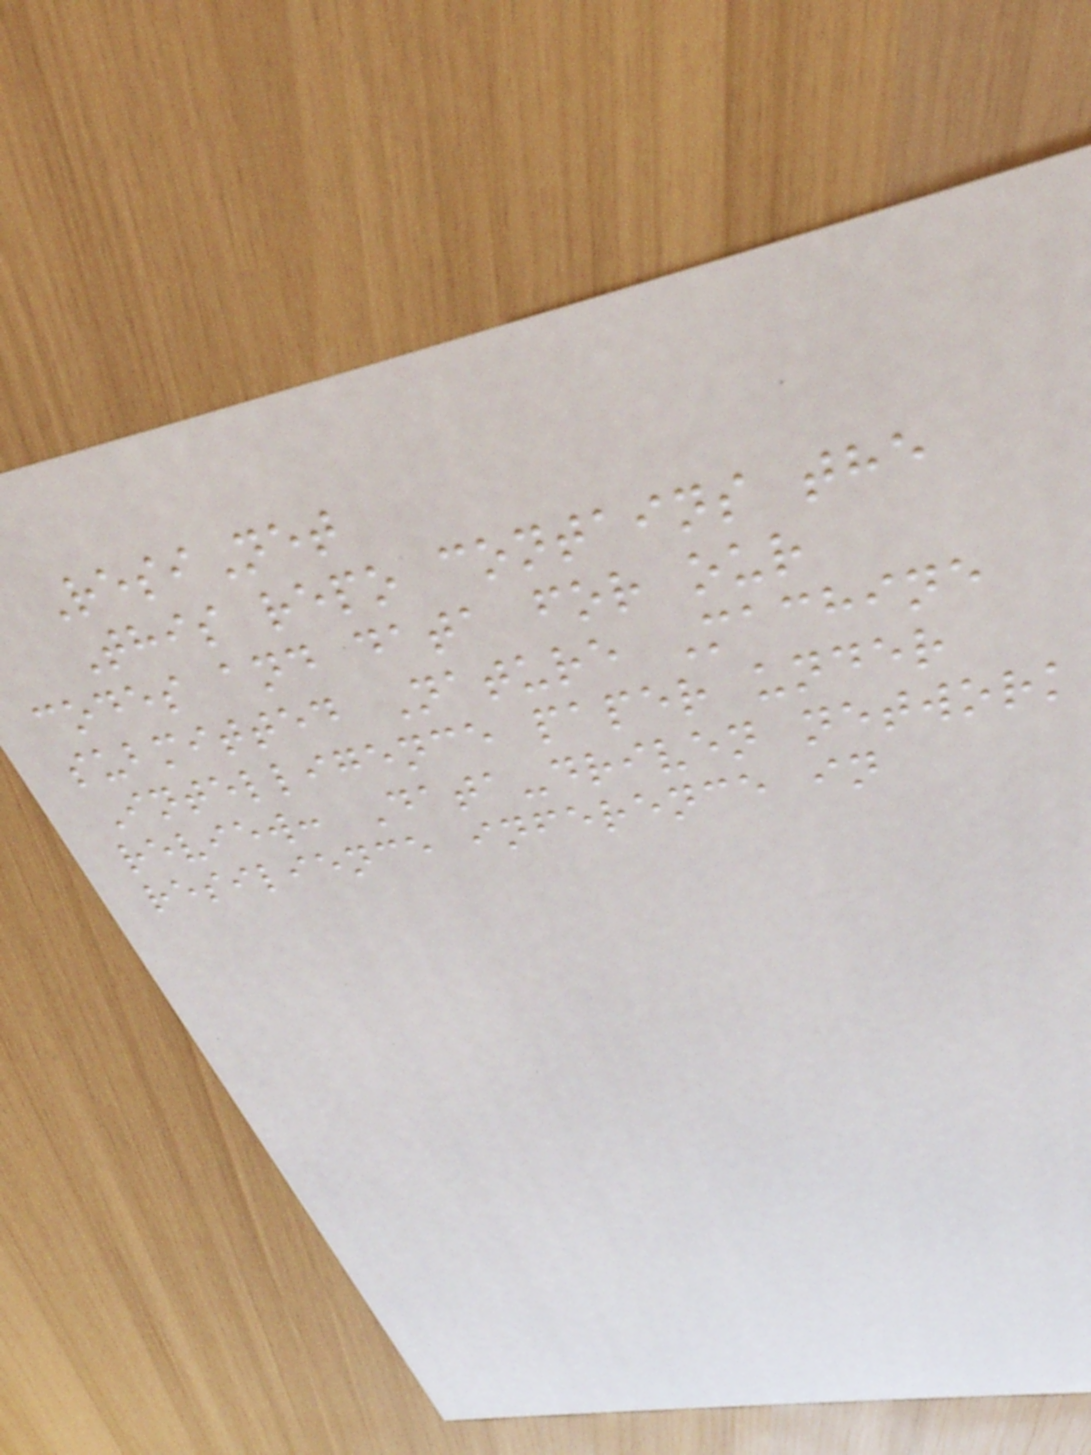ResiNet
This repo contains the
codes and data for our
submitted Nature Machine
Intelligence paper under
review: Data-driven network
resilience inference in
